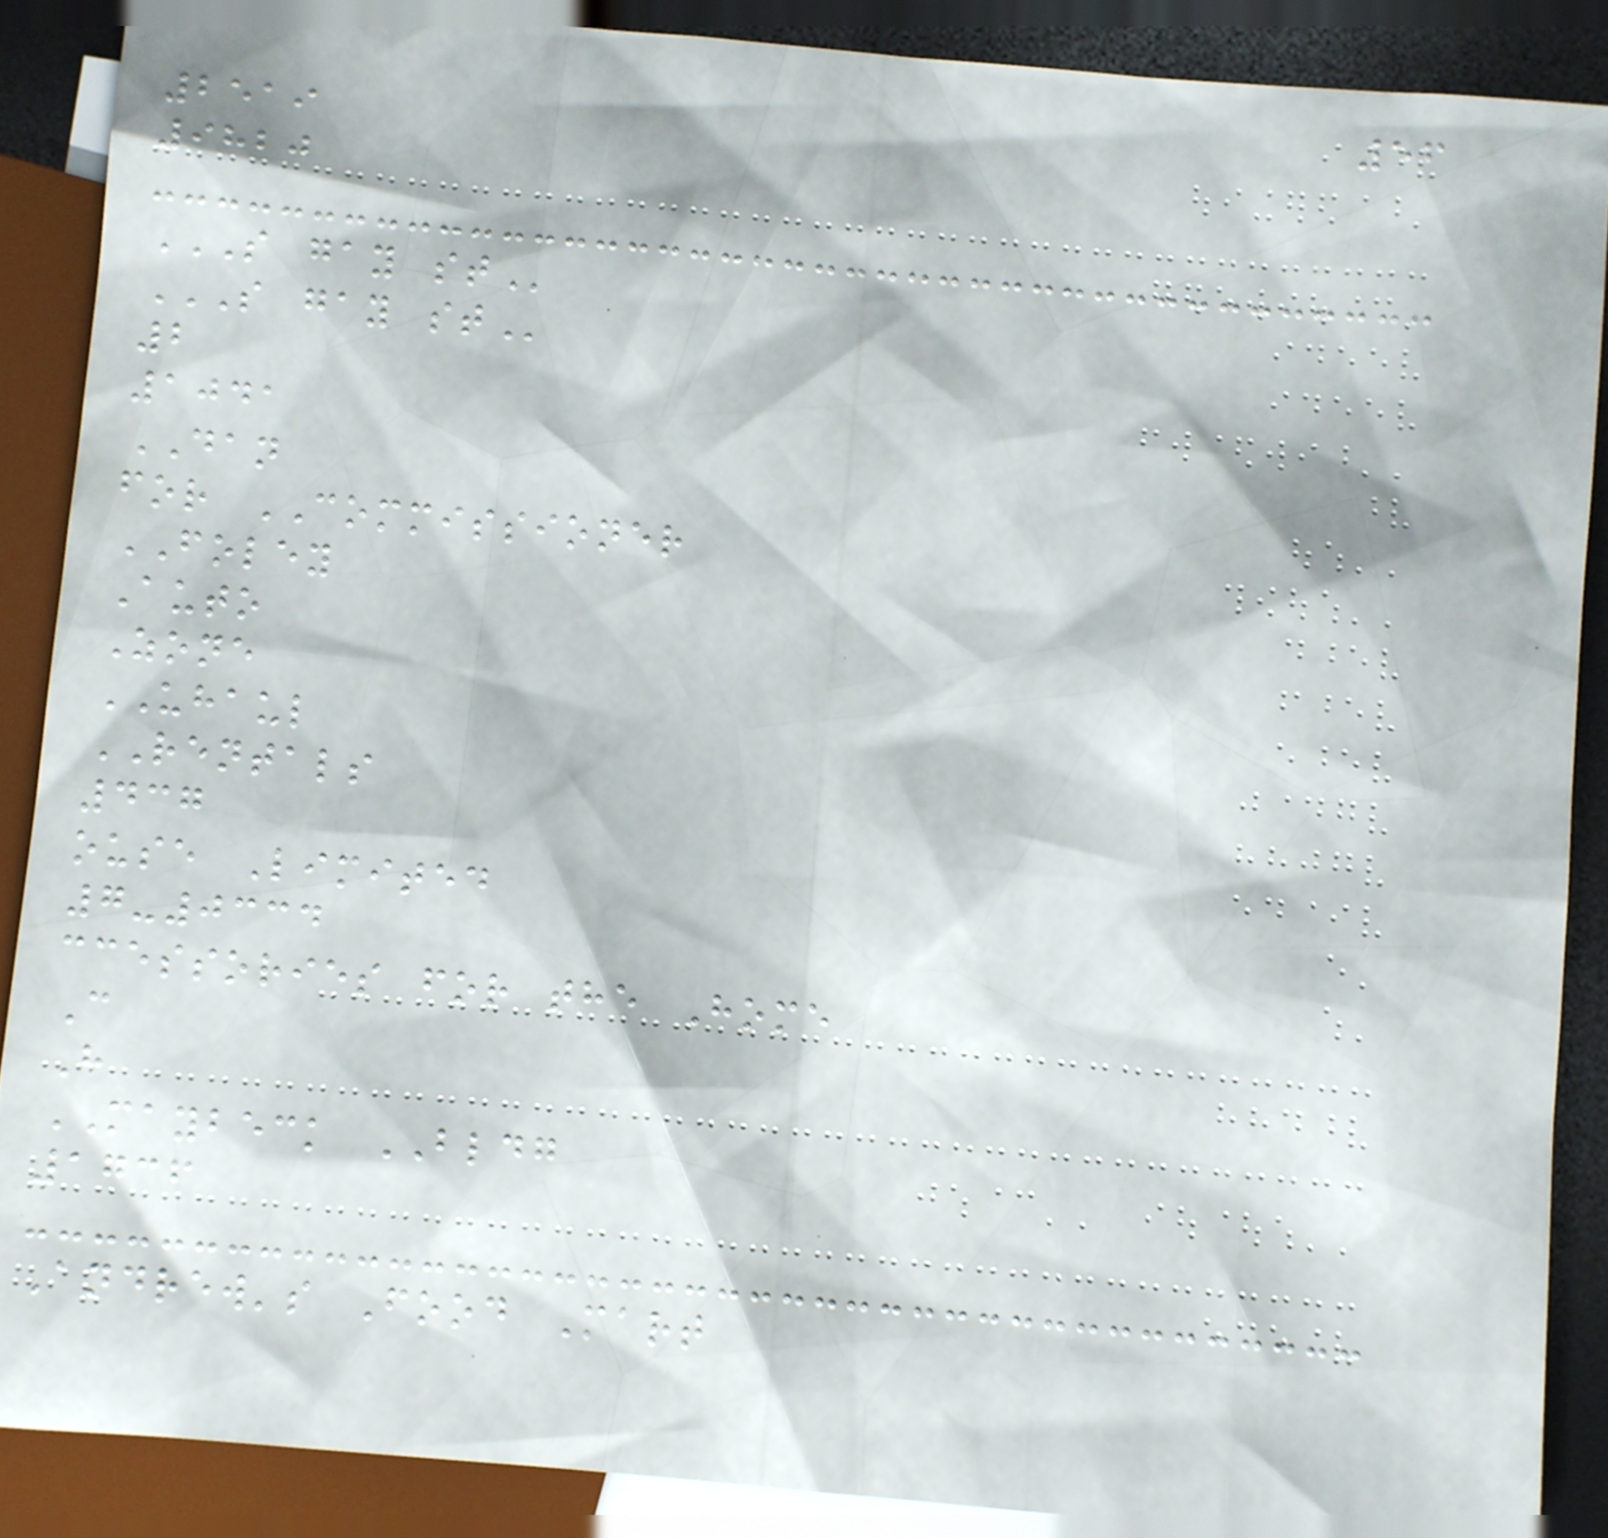56
2519
9820
S GAY ST
S GAY ST
2
1041
DAN
for COMMISSIONER
FOLEY
Auto
Zone
UHAUL
RENTALS
437
ouse Limited
7-0334
ccessories for the Home
C
H
MAYBECK BLDG
1736
Andrew's Food Mart
